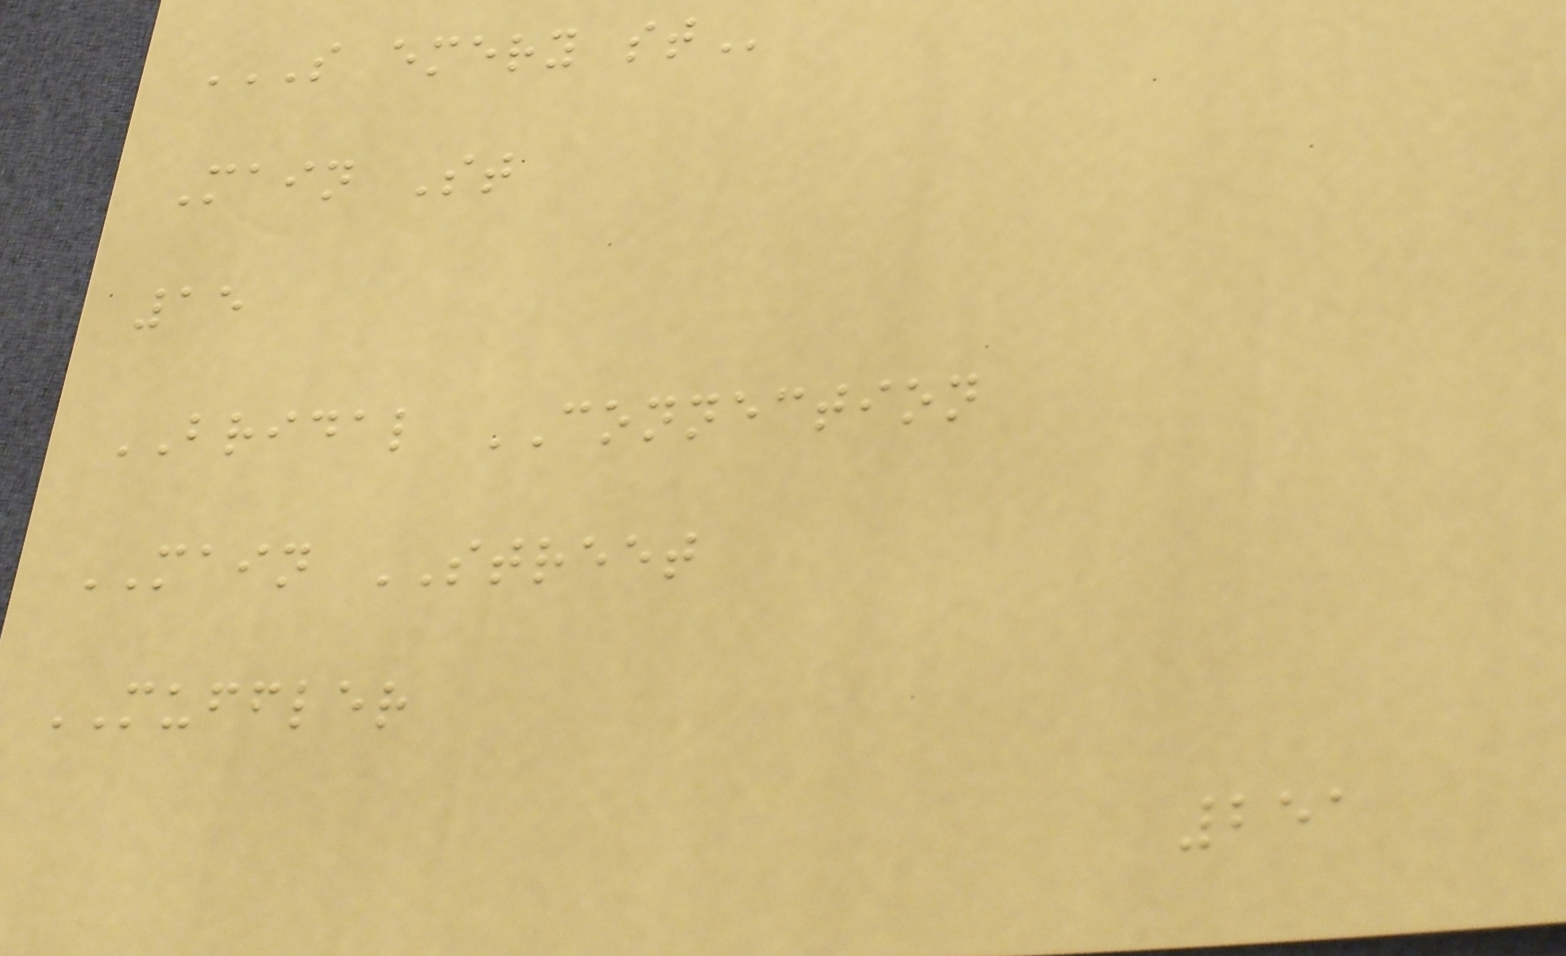S EMERY ST
Main St
15
BRIDAL CONNECTION
MAIN STREET
MUFFLER
251
